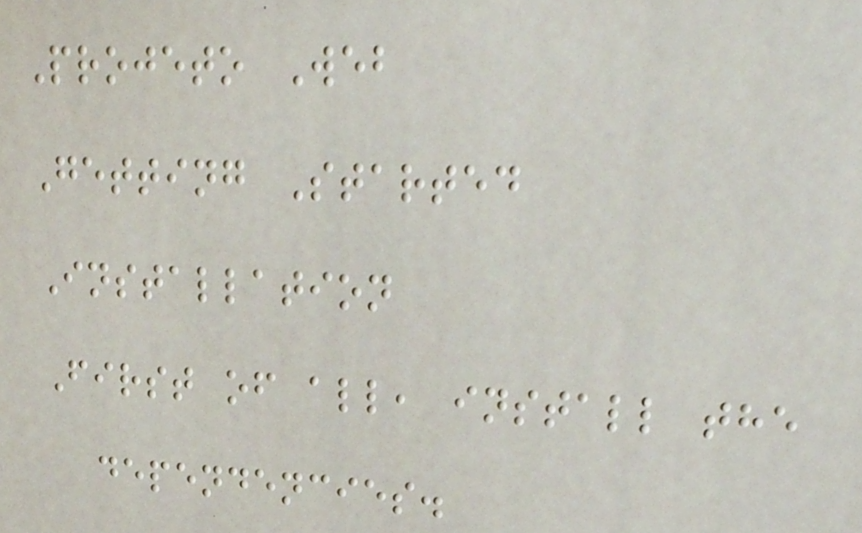Projeto Web
Getting Started
Installation
First of all, install the
dependencies.
